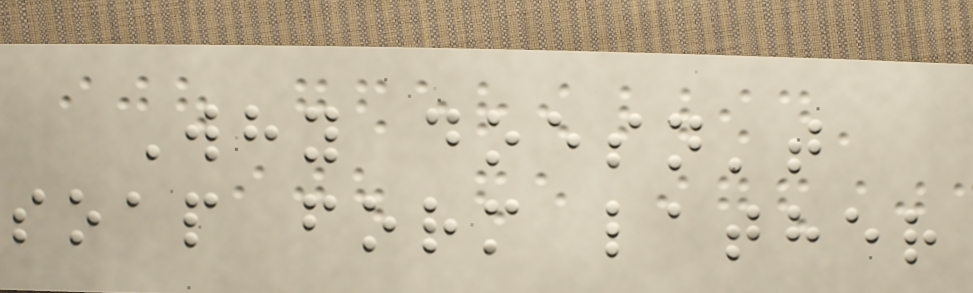Why doesn't
soap form lather
